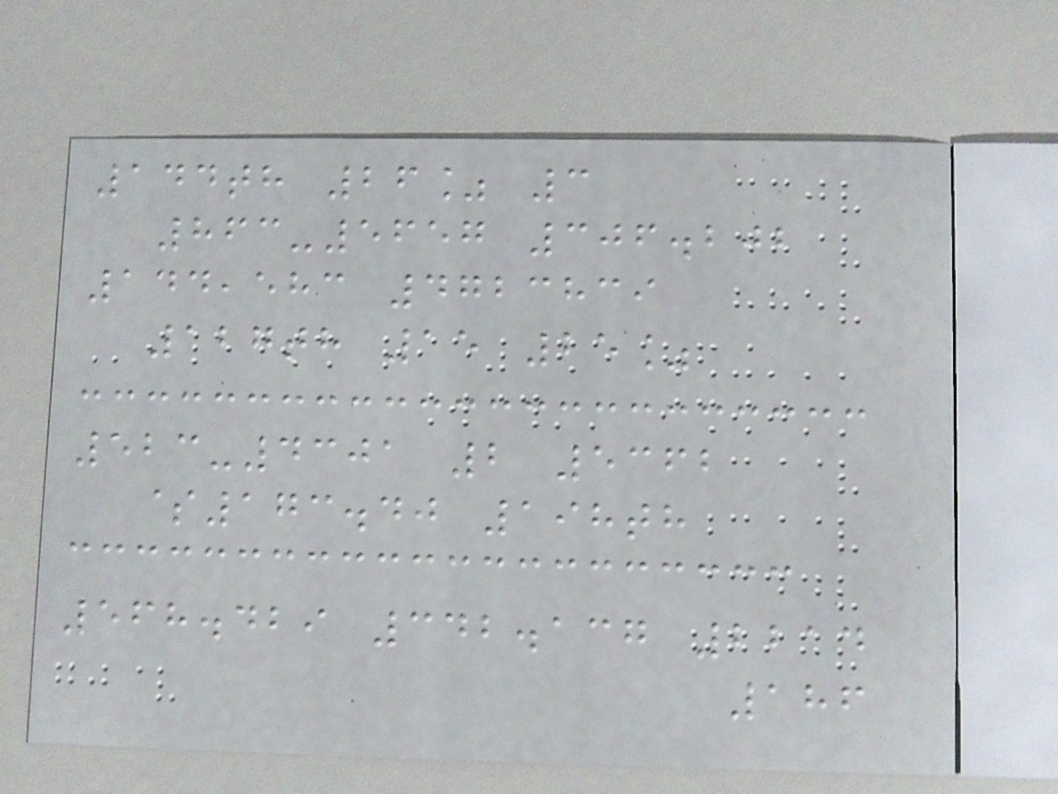144th 26% 3
863-5657 306.202
144,583 4723839
127th 15 25%
523-4301 2 5362
$173.40 198th
568.429 342.137 2214
186
